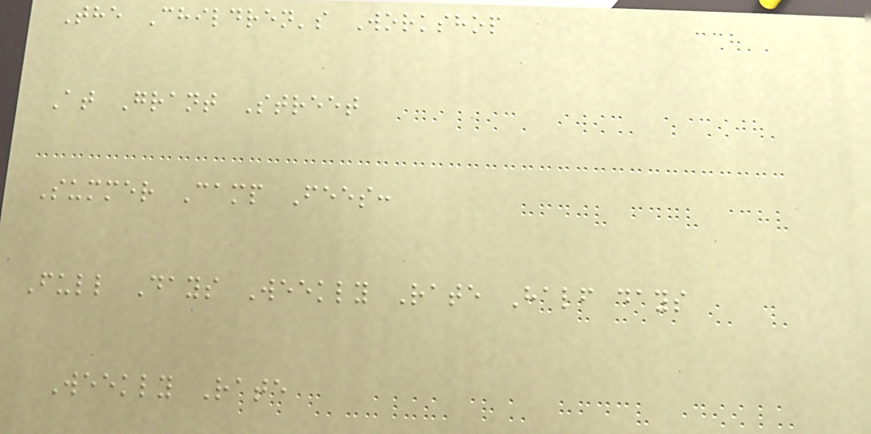The Children's Workshop
At Grant Street
Summer Camp Fees:
Full Days Weekly Rate Half days
Weekly Rate
